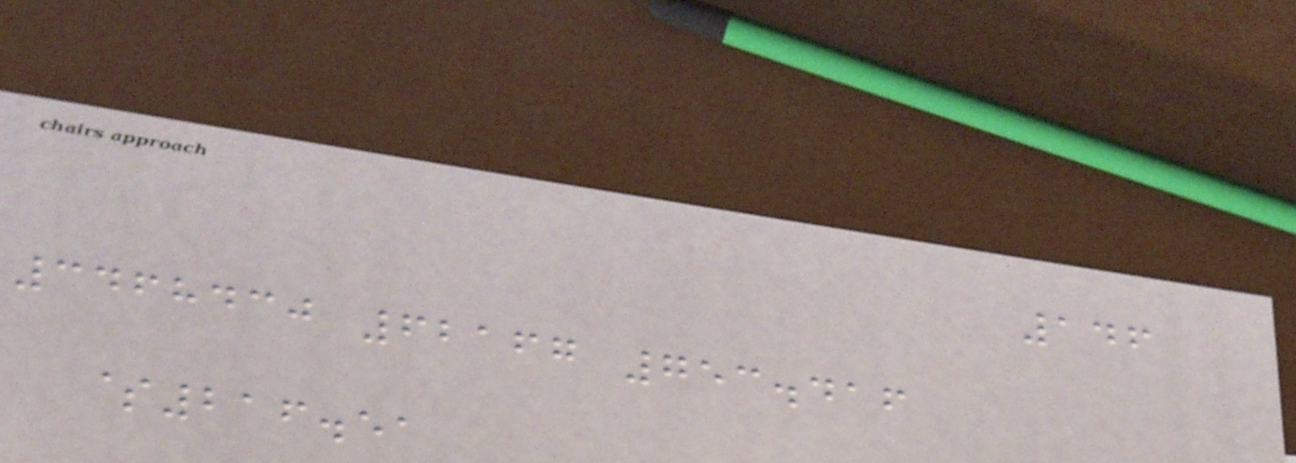146
3468430 62167 753.416
$216.51
